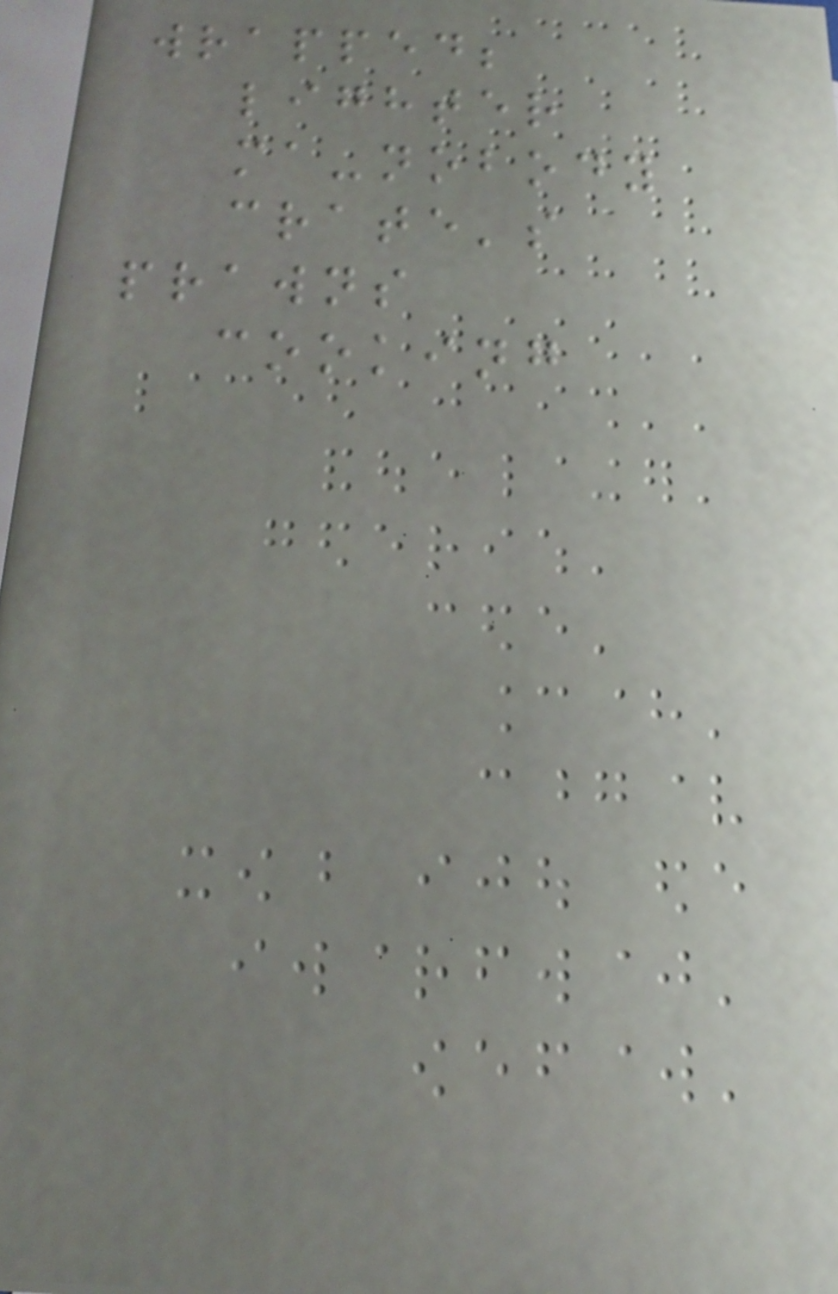wrapped;
lighter
ma-nobody
crate's
prawns
cooking
